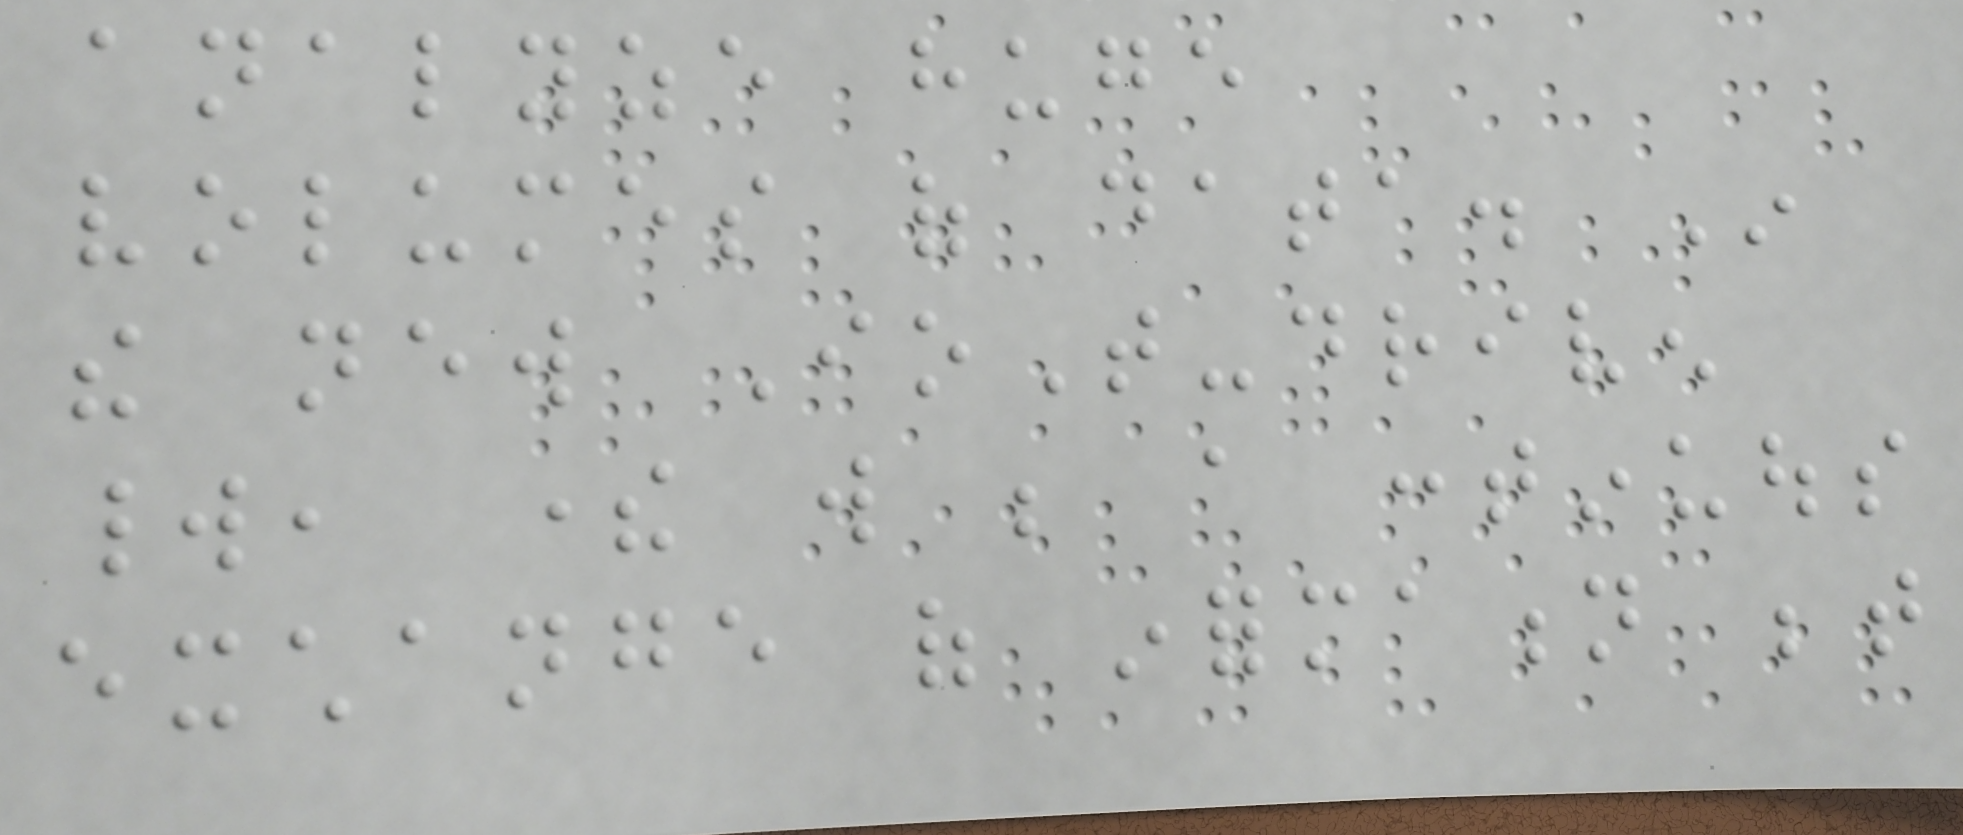analyze huge
volumes of data. In
the new IoT-driven
world, there will be a continuous
exchange of information between
